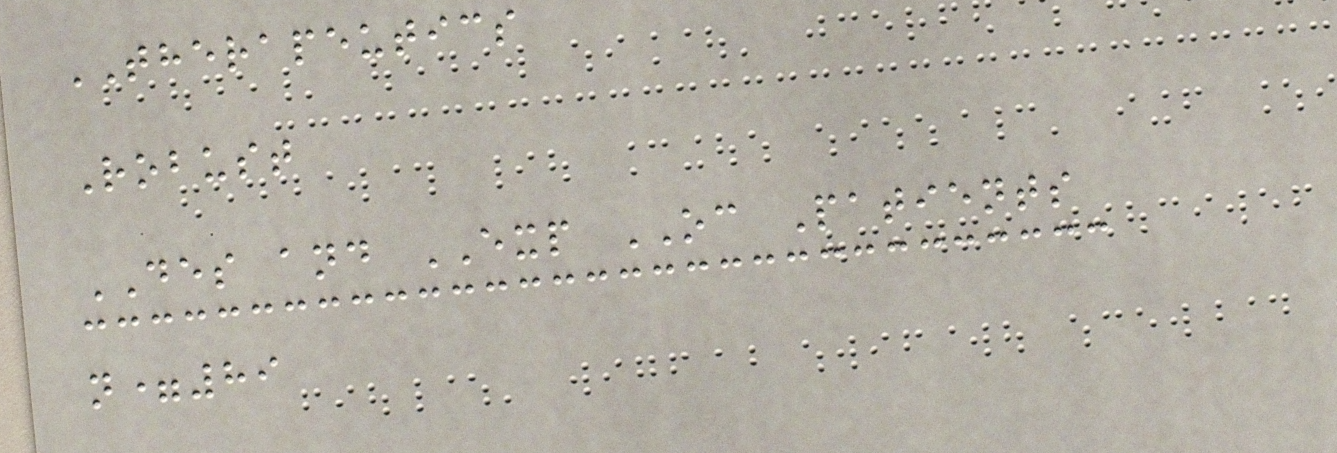THERAPEUTICS
Robust
DES and EXP OC Patients
n=89
